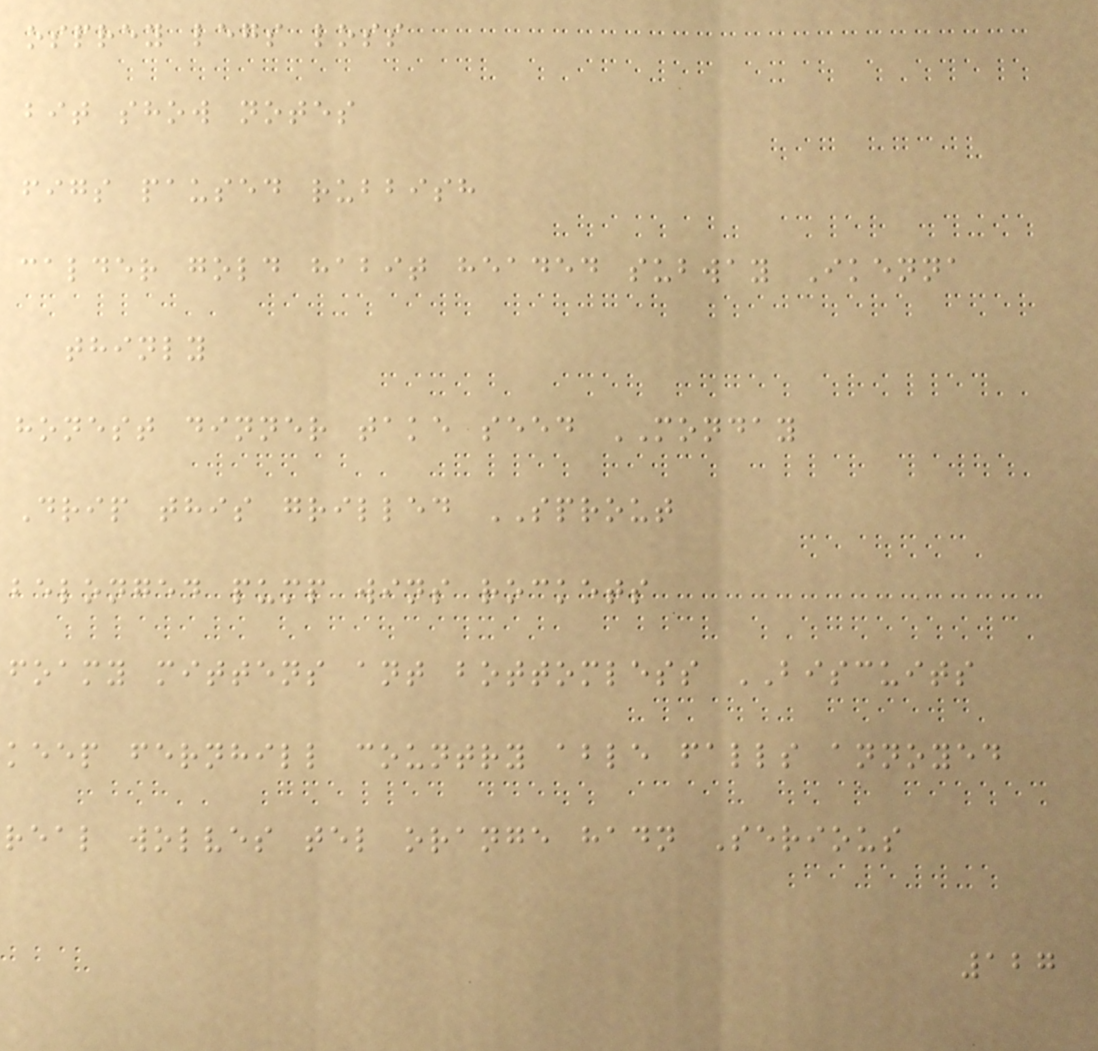osprey legs loss
bit show notes
figs paused rubbish
calder gold habit headed subway Ikenna
thinly
honest dinner take seed MONDAY
Drip this grilled SPROUT
belonged pump wins rockets
foamy mittens ant bottomless BISCUITS
keep fernhill country able falls annoyed
real wolves tel orange hadn Serious
127
